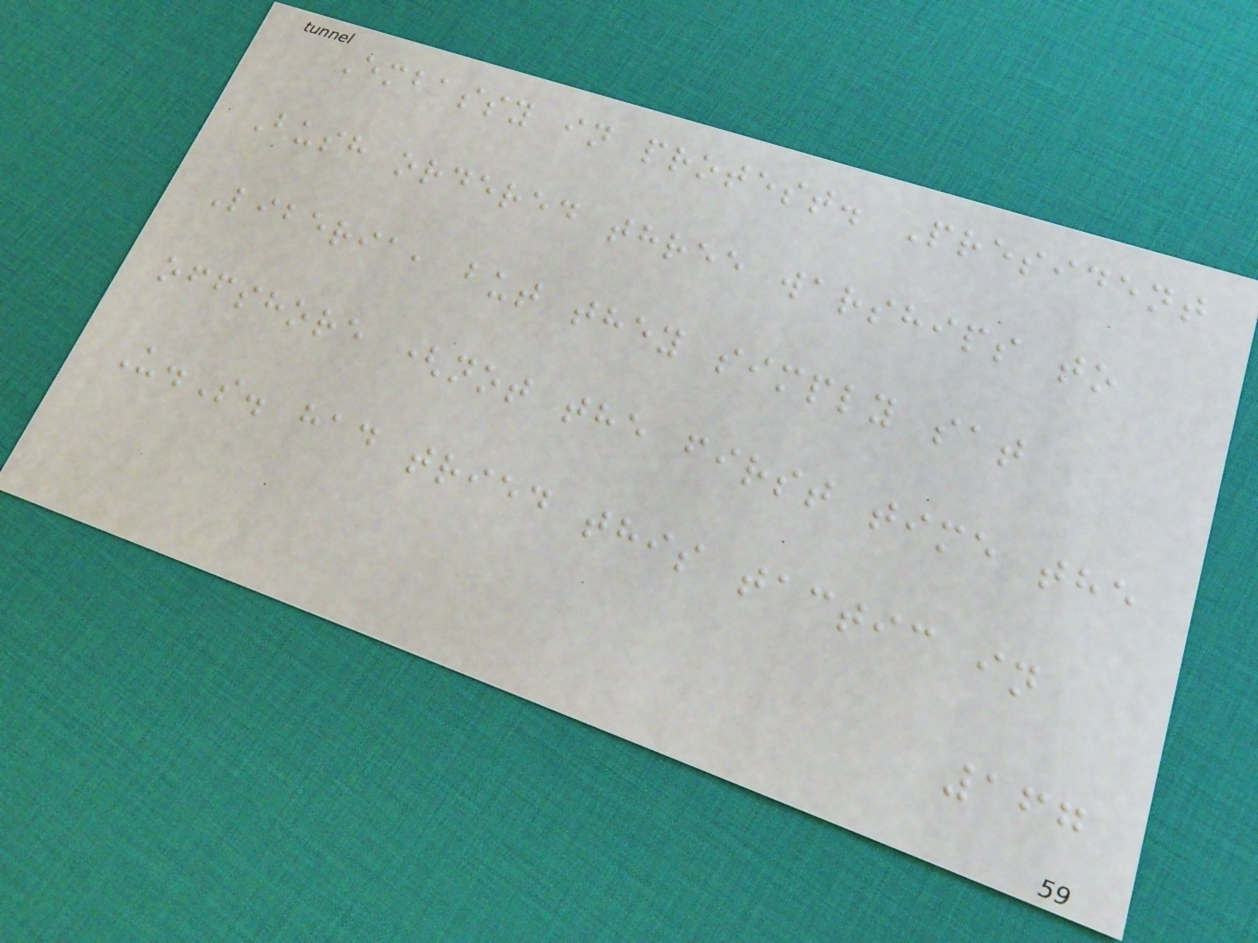Embassy in protest. President
Bush ordered three warships to
Liberia, but they simply sat
offshore (not the first time the
U.S. had tried this tactic in
167
